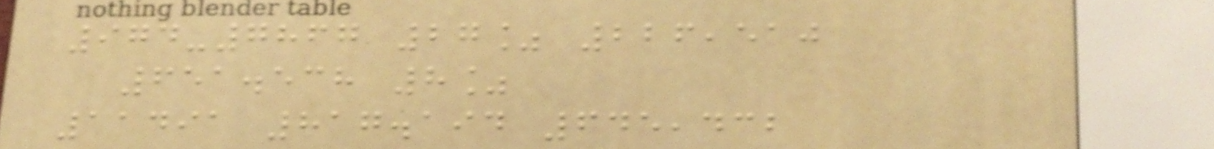974-7867 27% 226,510
651.538 8%
11491 817.194 645,432
